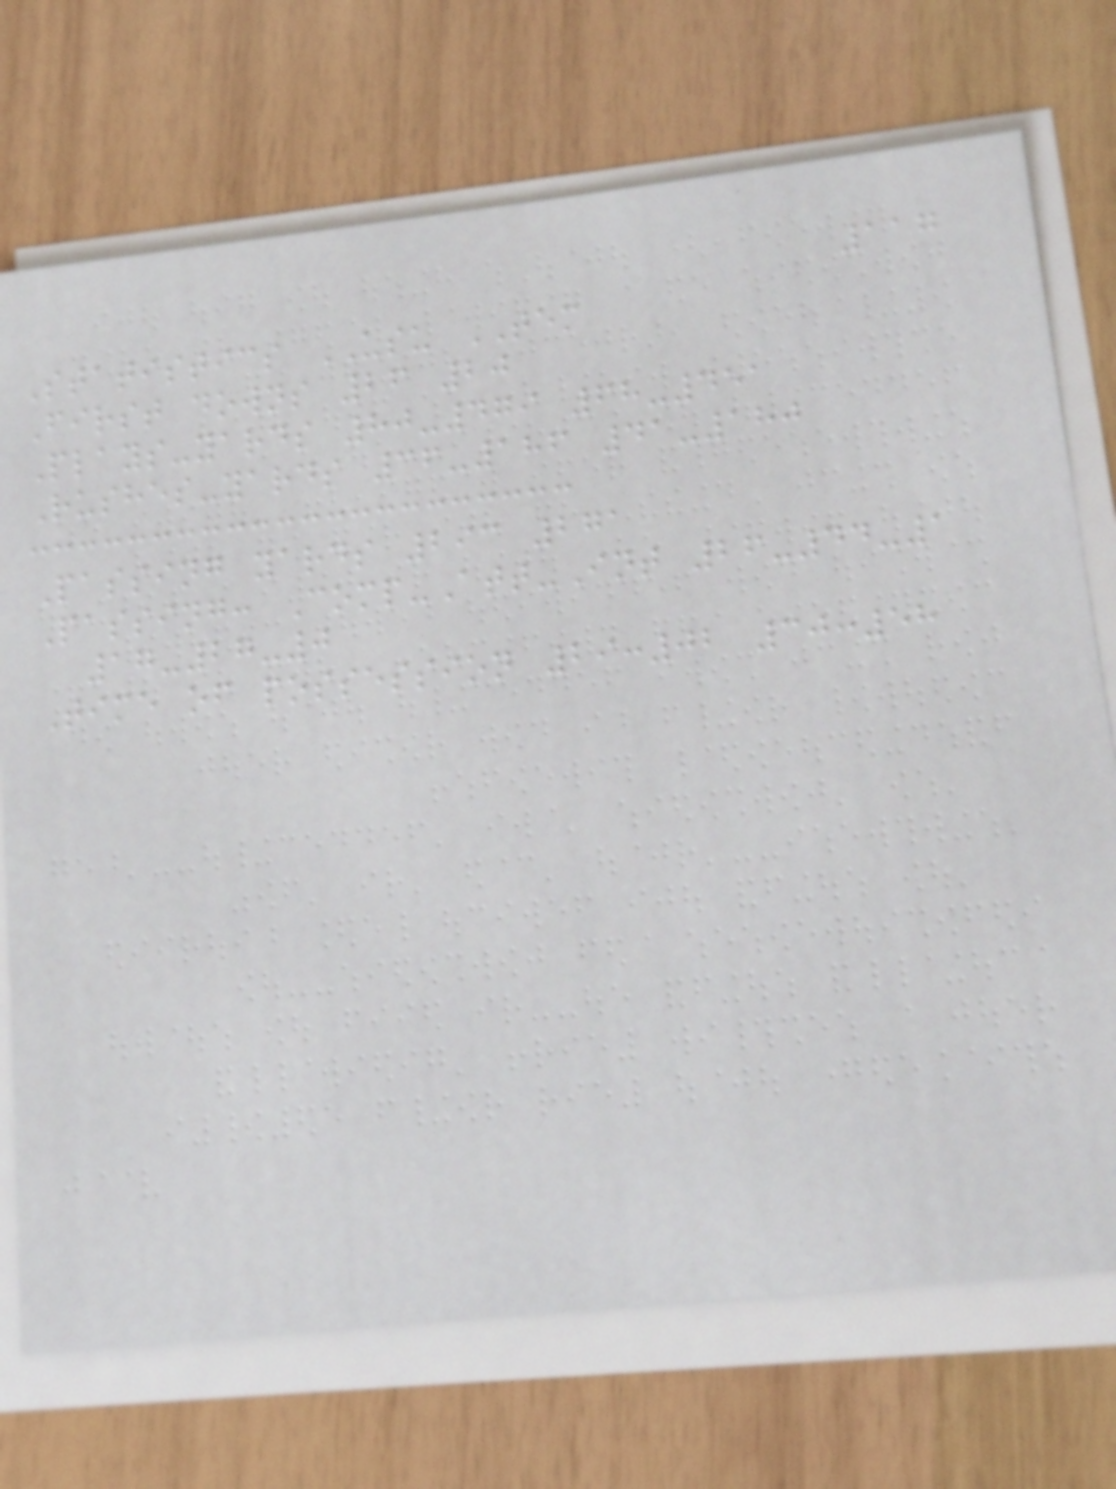117
Statistics USU TEM
First downs 26 20
Plays-yards 80-479 68-451
Rushes-yards 36-186 41-180
Passing yards 293 271
Passing: Comp-Att-Int 26-44-1
17-27-0
Time of possession 29:02 30:58
